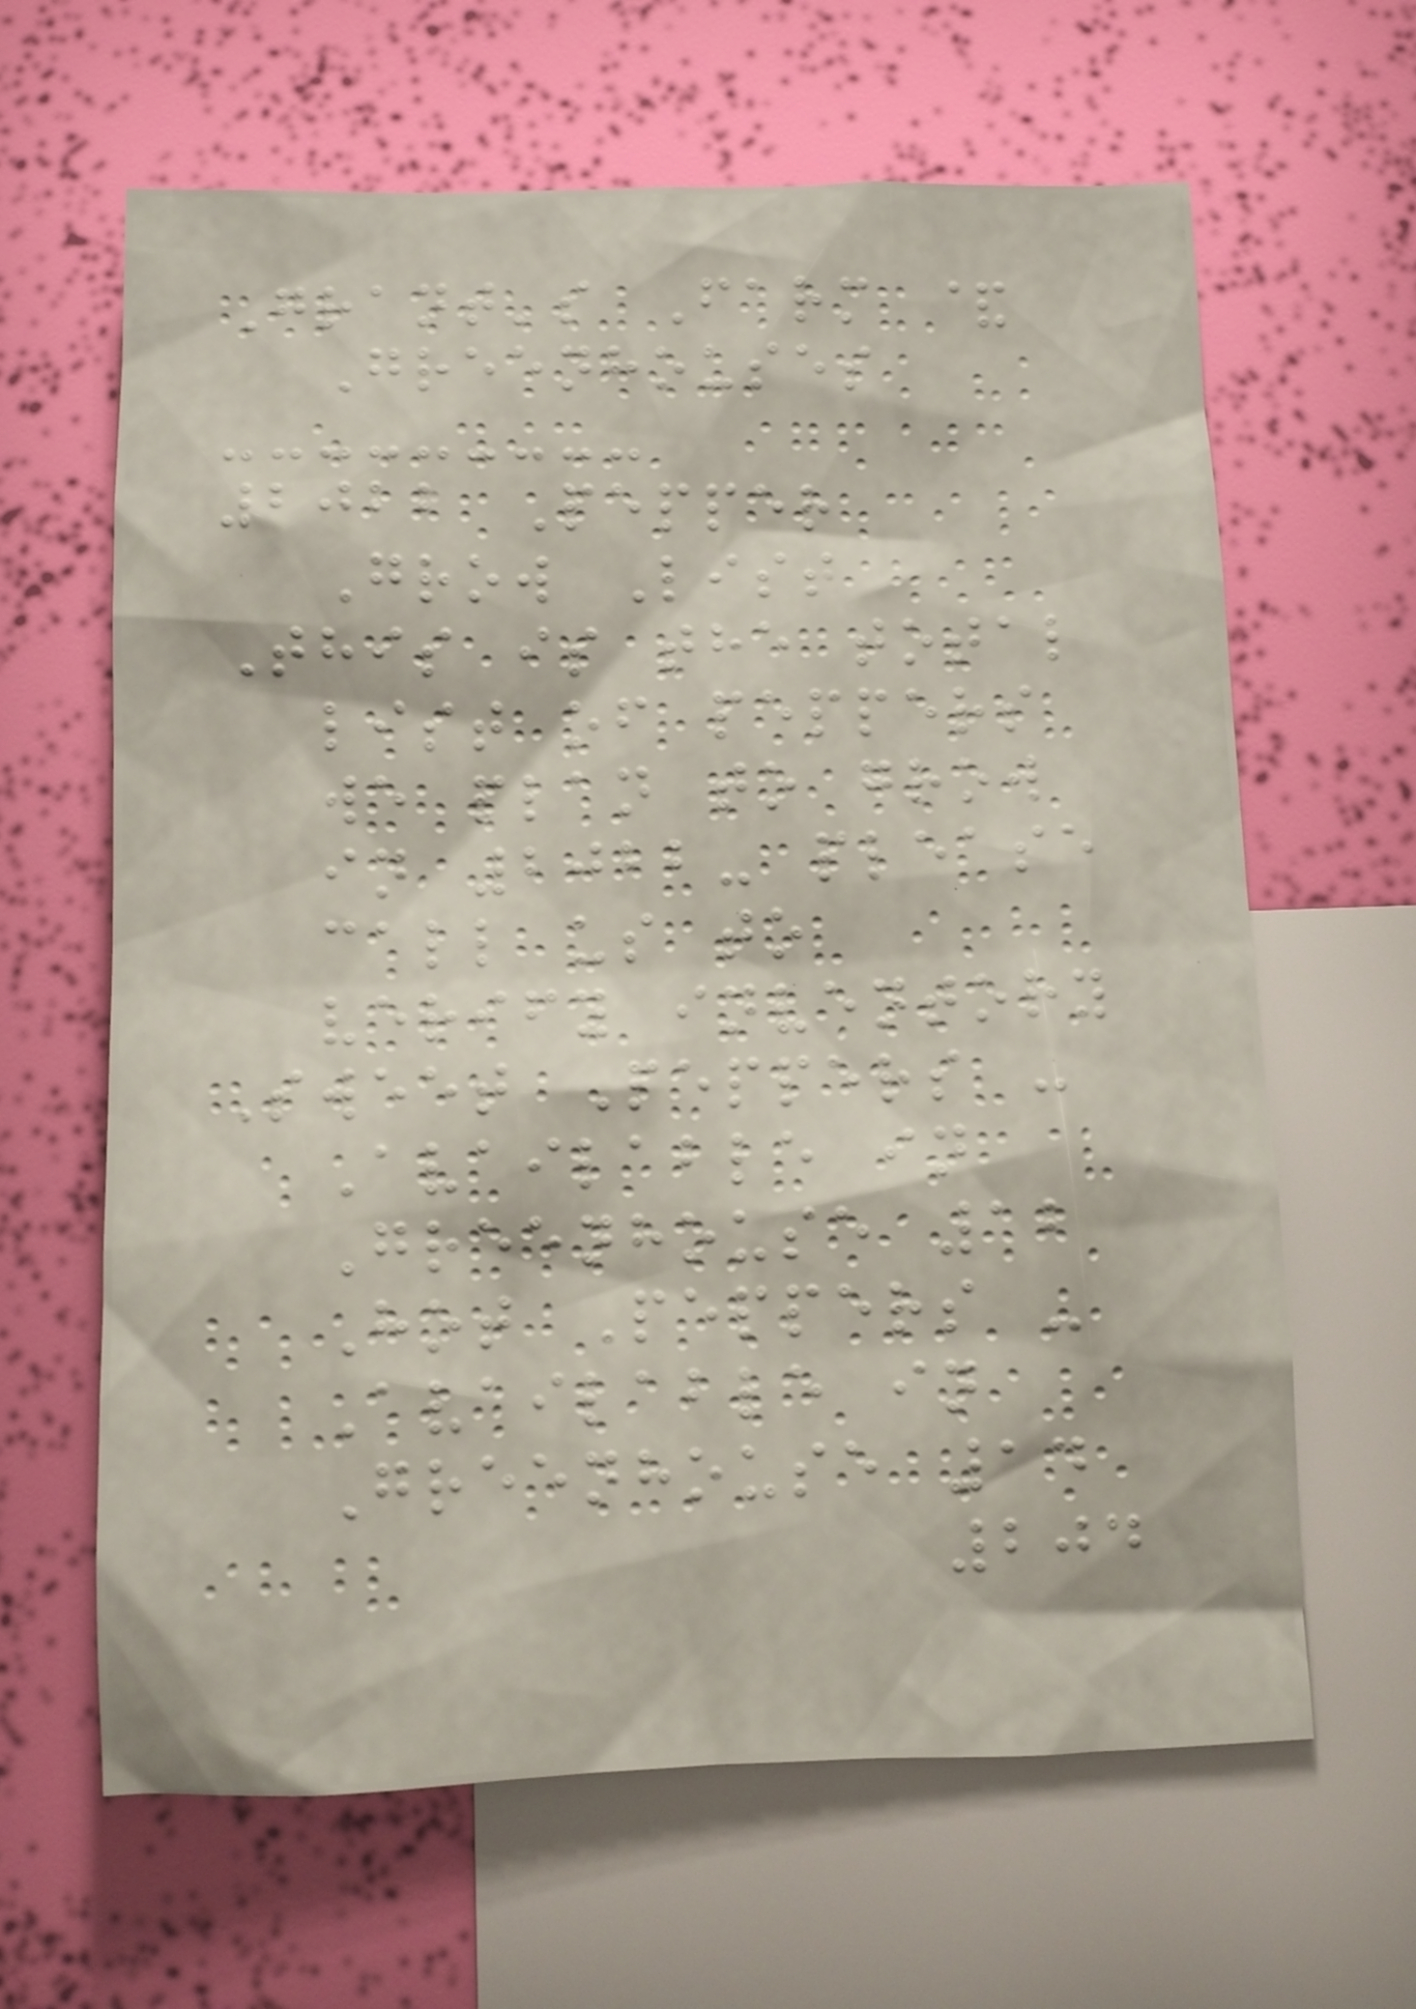Grant's Farm &
Greenhouses
2022 Pepper
Grow List
This is the total
list of peppers
we plan to grow
in 2022- please
call us to
verify inventory
Sweet Peppers -
Available in
Greenhouse 12
Hot Peppers -
Available in
Greenhouse 14
204
